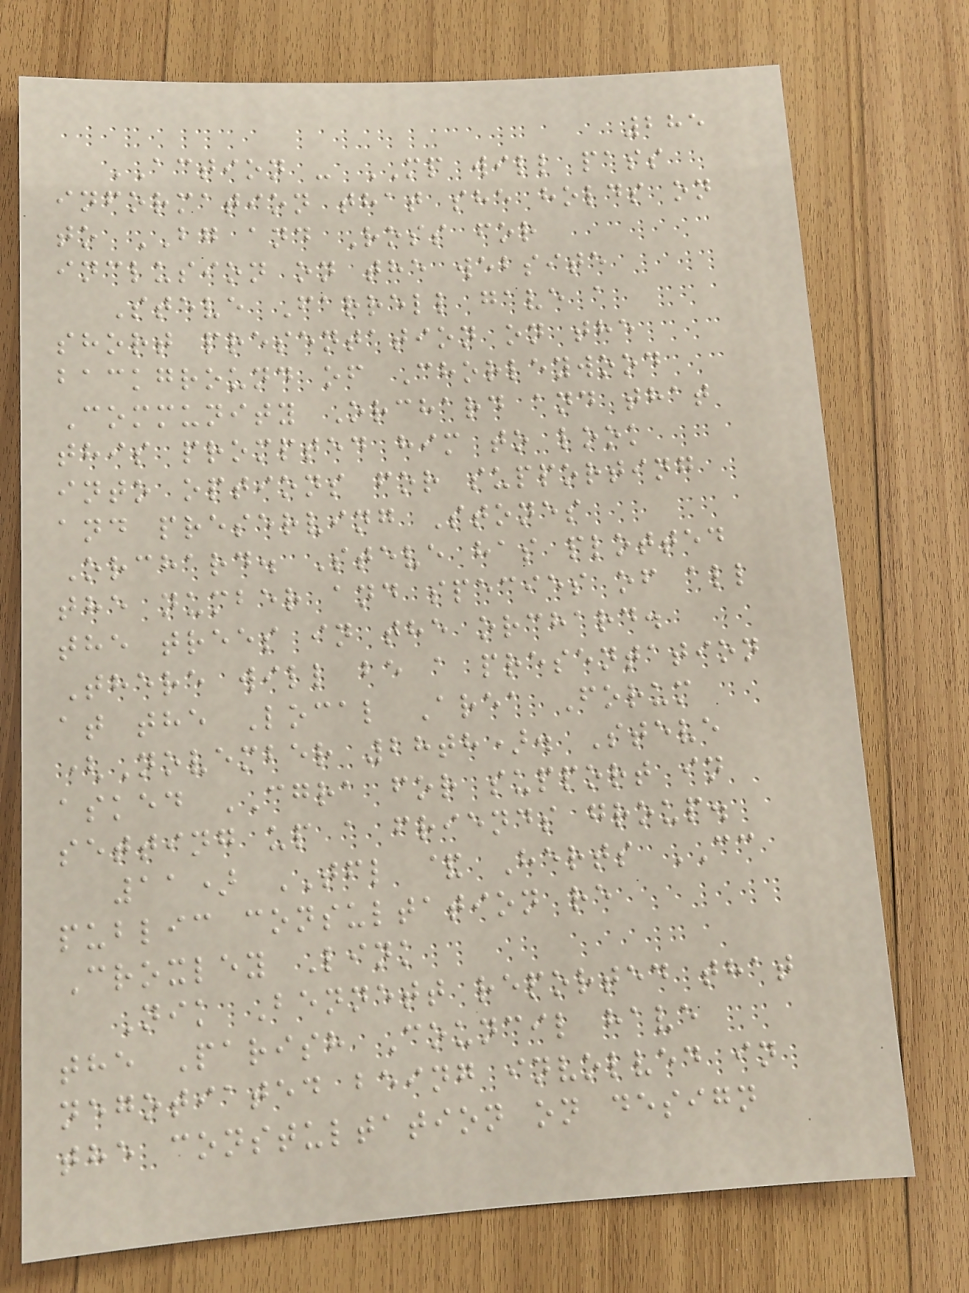285
ACTION - MP will pass
information that she holds on
to BG and Ross for
inclusion on the website
Steve Farrell gave a
short presentation on the
background of Chorleywood
Community Orchard and that
this prompted him to look
into options for supporting
and preserving Stones
Orchard. Steve has plotted
the number and species of all
the trees in the orchard.
There will be a presentation
at the Local Area Forum
(November 28th). Steve
asked CGRA for support in
setting up a friends group.
11) TFL & Herts CC
public consultation re
Croxley Link
Nik Bennett reported that
the Parish Council have
negotiated being involved in
the constultation on design
